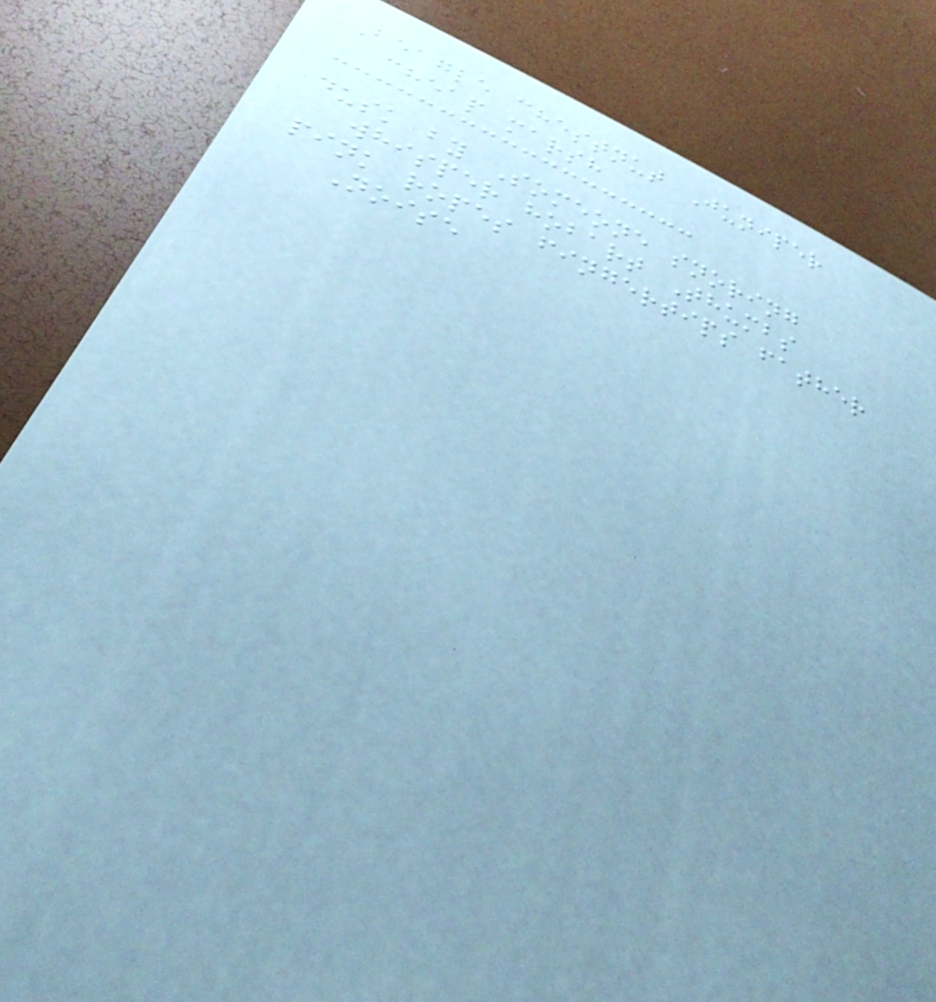Beagle chestnut Juniper
cheap marsh
dusk by Someone snoring
whisper hobart Thumbs
pink ropes fingertips father
Noise
